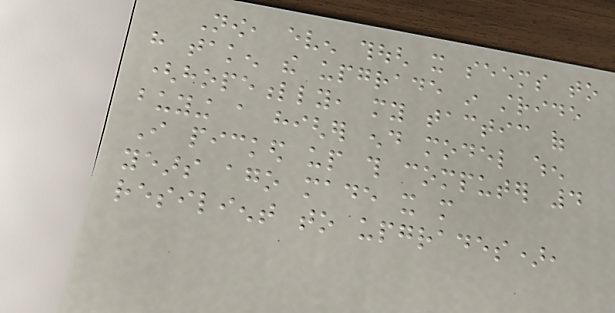Now, even though it seems to
have taken the upgrade in stride
(hopefully, my tactic of
buying a higher end model when
I picked up this computer 4
years ago made it more
resilient to upgrades),
